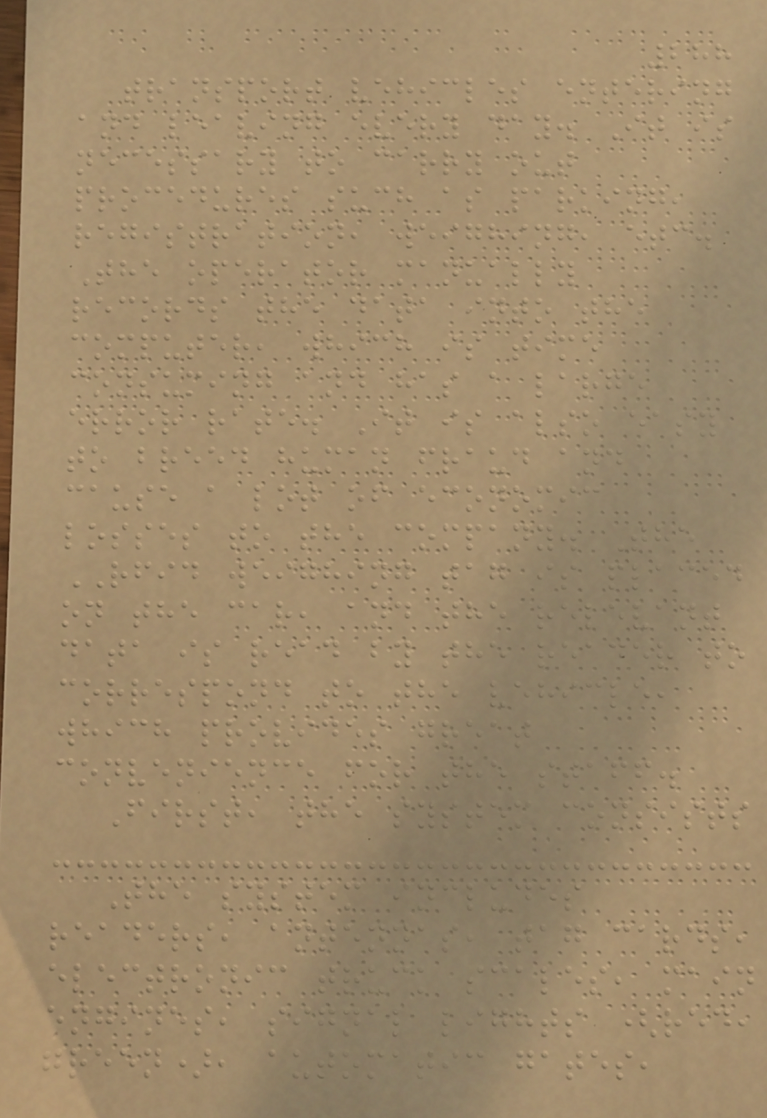288
transport vehicles entering
and leaving every day. It is
necessary to carry out
procedures such as parking,
registration, weighing, etc.
The operator manually
records the data into the
computer, which is time
consuming and has a large
error rate. It is also easy
to breed human fraud and
cause a lot of economic
losses to the company. The
RFID weighing tag is placed
on the car, and the relevant
data is read by the reader to
correspond to the vehicle,
which provides great
convenience for the staff.
First, the system consists
The system includes
readers, antennas, tag cards,
electronic truck scales, main
engines, signal lights (red,
green), automatic gates,
